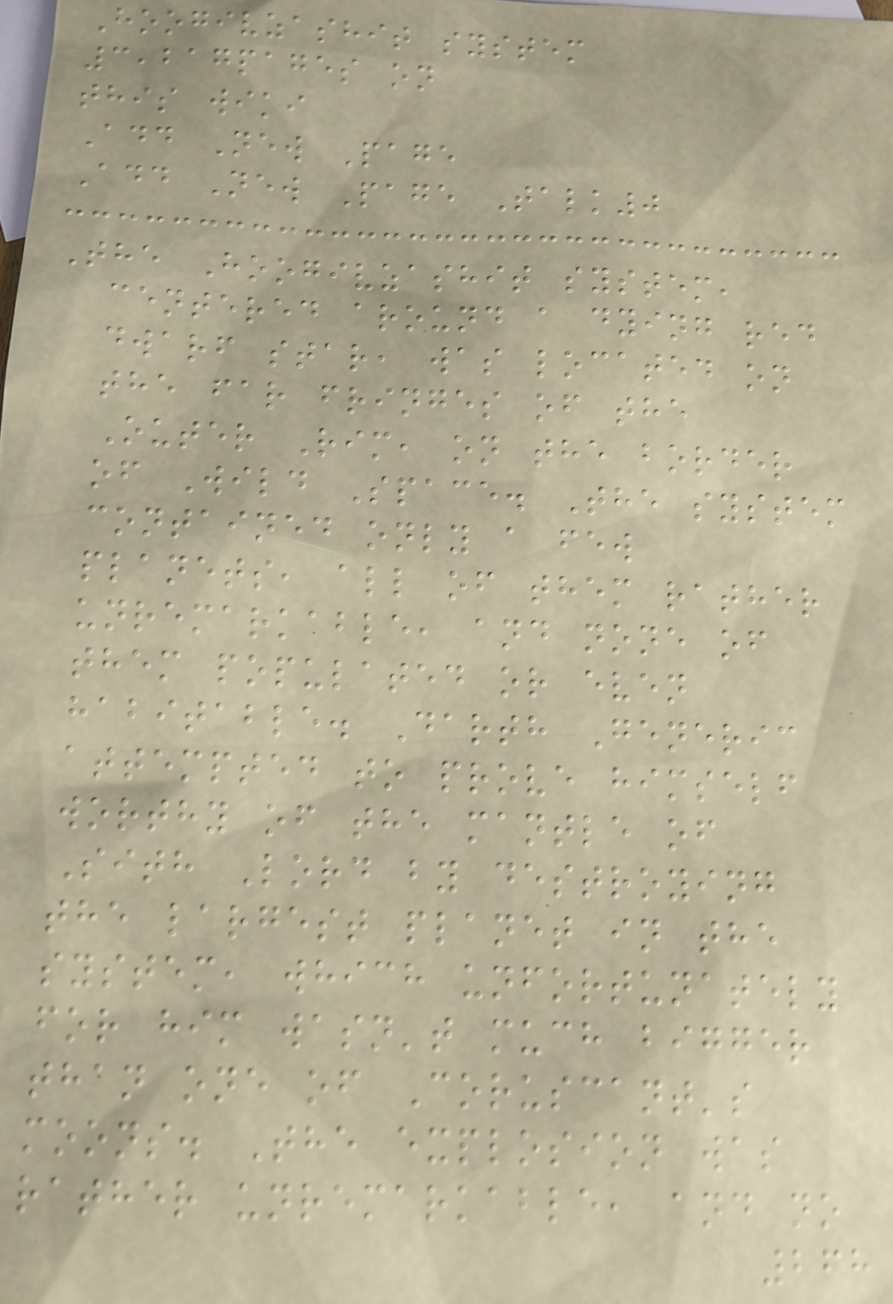Hoogivzashit system
3,217pages on
this wiki
Add New Page
Add New Page Talk0
The Hoogivzashit system,
centered around a dying red
dwarf star, was located on
the far fringes of the
Outer Rim, on the border
of Wild Space. The system
contained only a few
planets, all of them rather
unremarkable, and none of
them populated or even
habitable. Darth Generic
attempted to prove himself
worthy of the mantle of
Sith Lord by destroying
the largest planet in the
system, which unfortunately
for him wasn't much bigger
than one of Coruscant's
moons. The explosion was
rather unremarkable, and no
268
